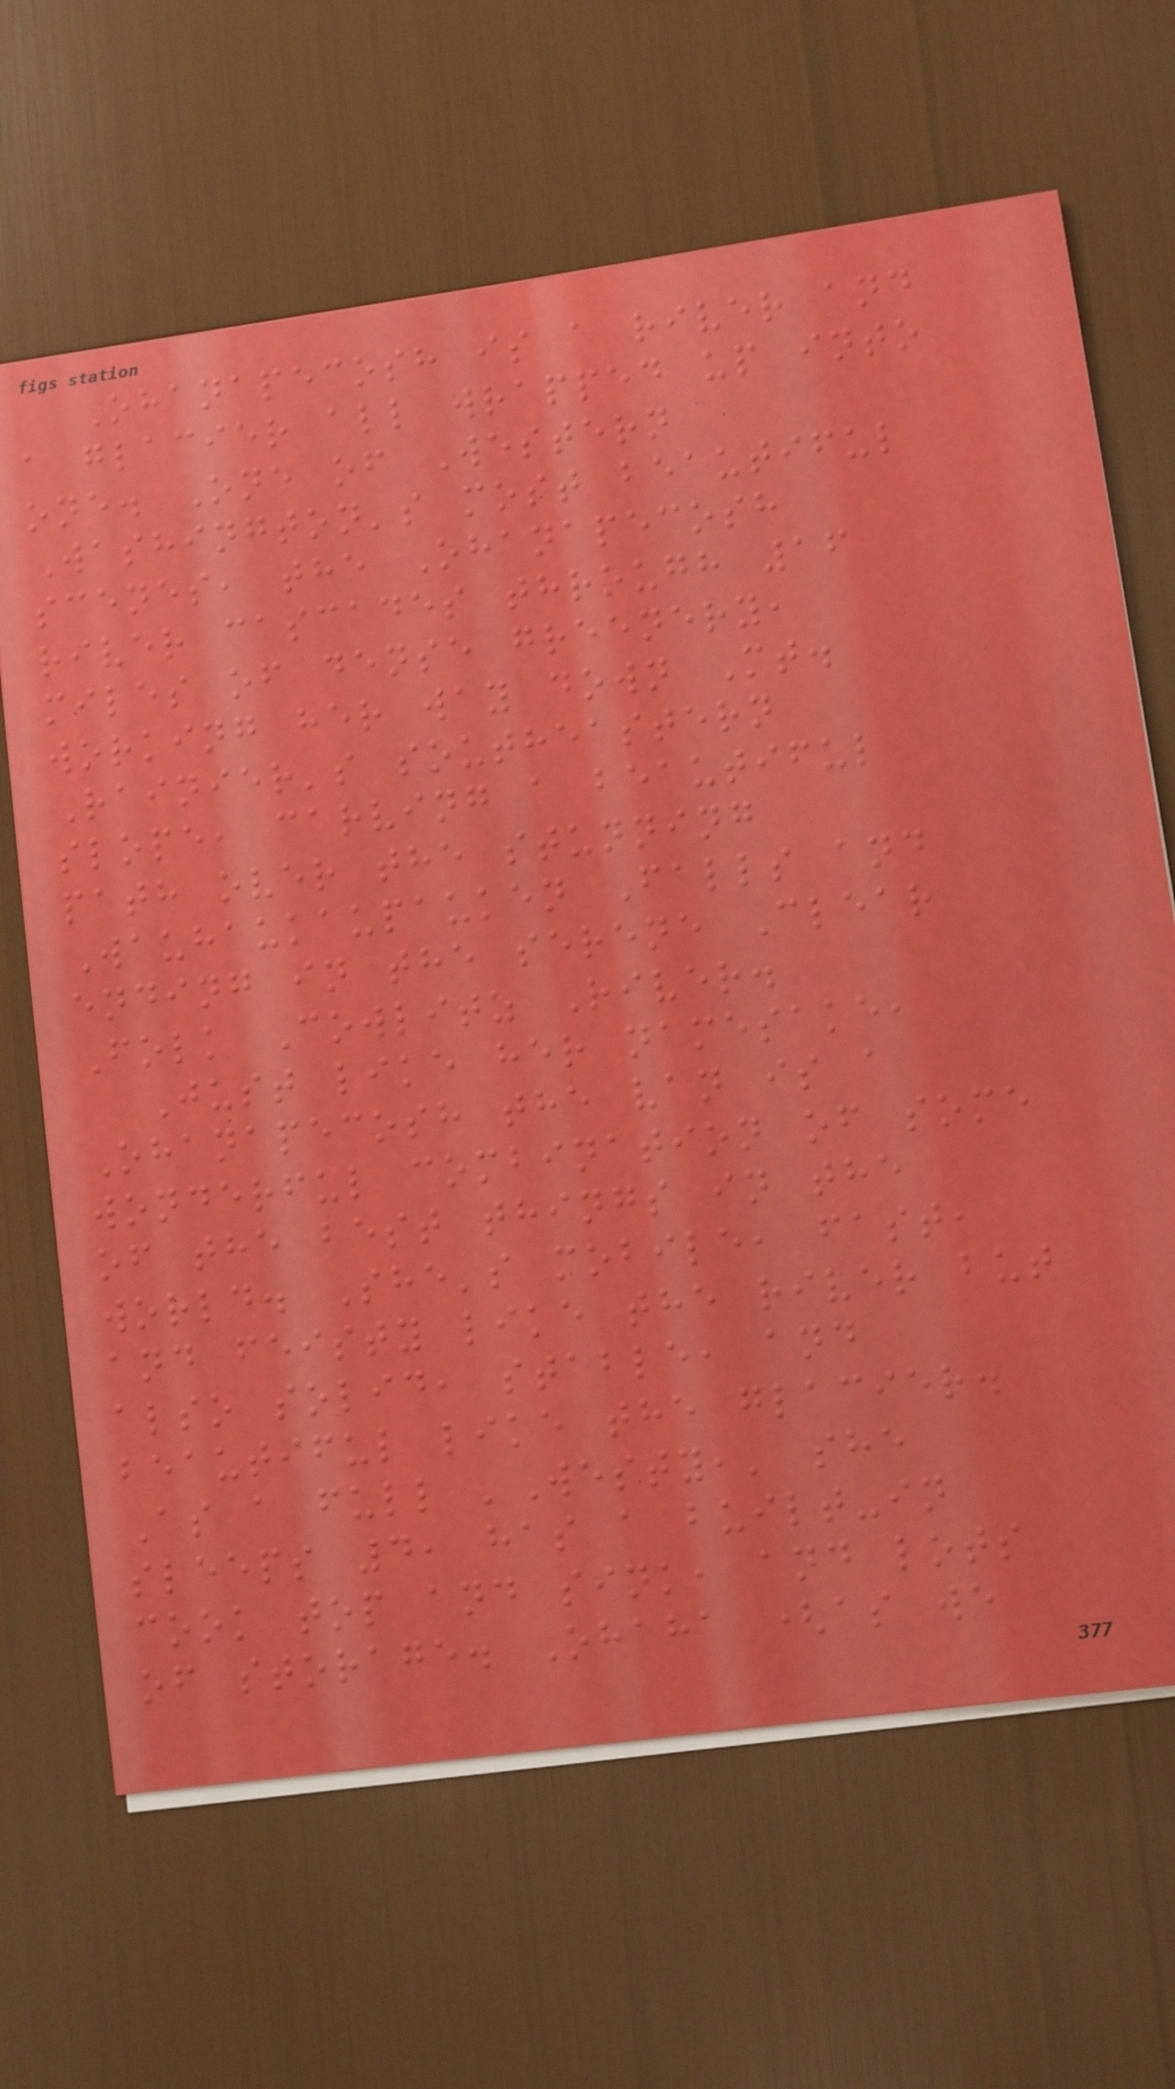Ohanapecosh is a river and
a glacier all wrapped up into
one. One of Western
Washington's most beautiful
scenes, the Ohanapecosh
river cascades through 16
miles of dense greenery,
working her way down Mt.
Rainier's southeastern
slope, carving a beautiful
path over the stunning
Wauhaukaupauken Falls and
ending in the serene Clear
Folk Cowlitz River.
Just like her namesake,
Ohanapecosh the van is a
wonderful combination of some
of the best things in the
world. She's mobile, fast,
and feisty like the river but
also solid, stable, and
beautiful like the glacier.
As a full 'Westy,' she
sleeps 4, has a built-in
cook top and sink, and lots
of storage. Ohaha (as we
